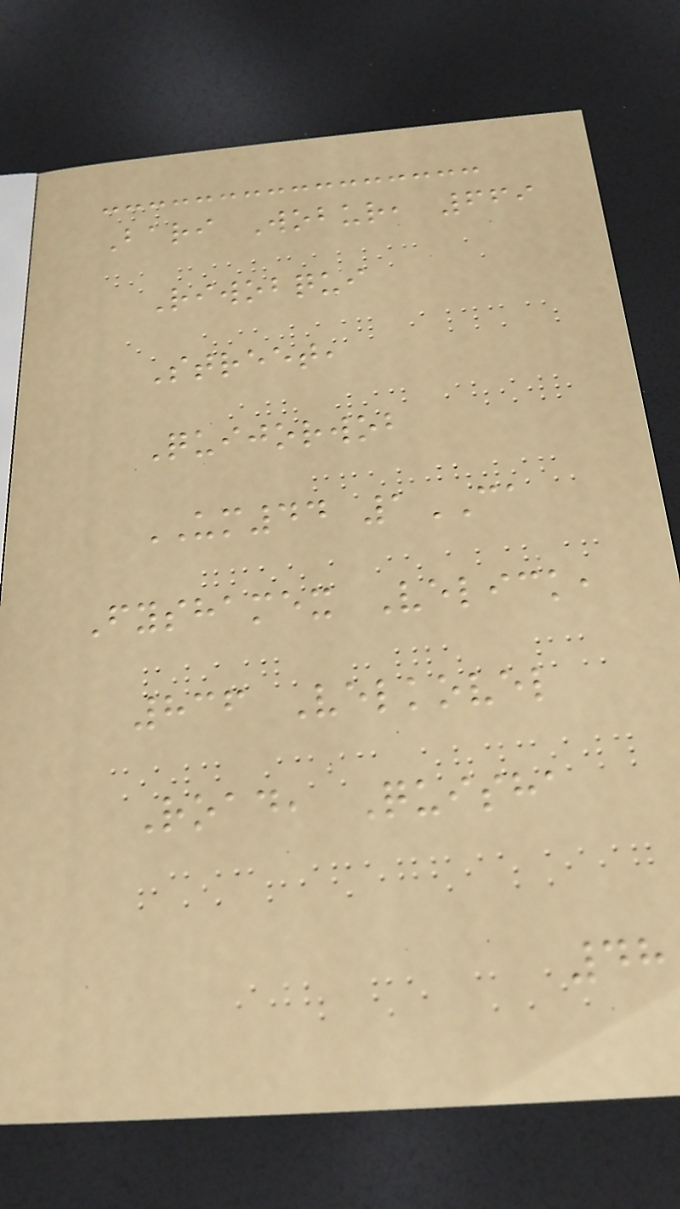Bari Wobur, 669
Riwobqui
Street,
Quijorwob
UM44 1CA
Fyshamex Velick,
836 Velkovel
Road, Quisha
48
